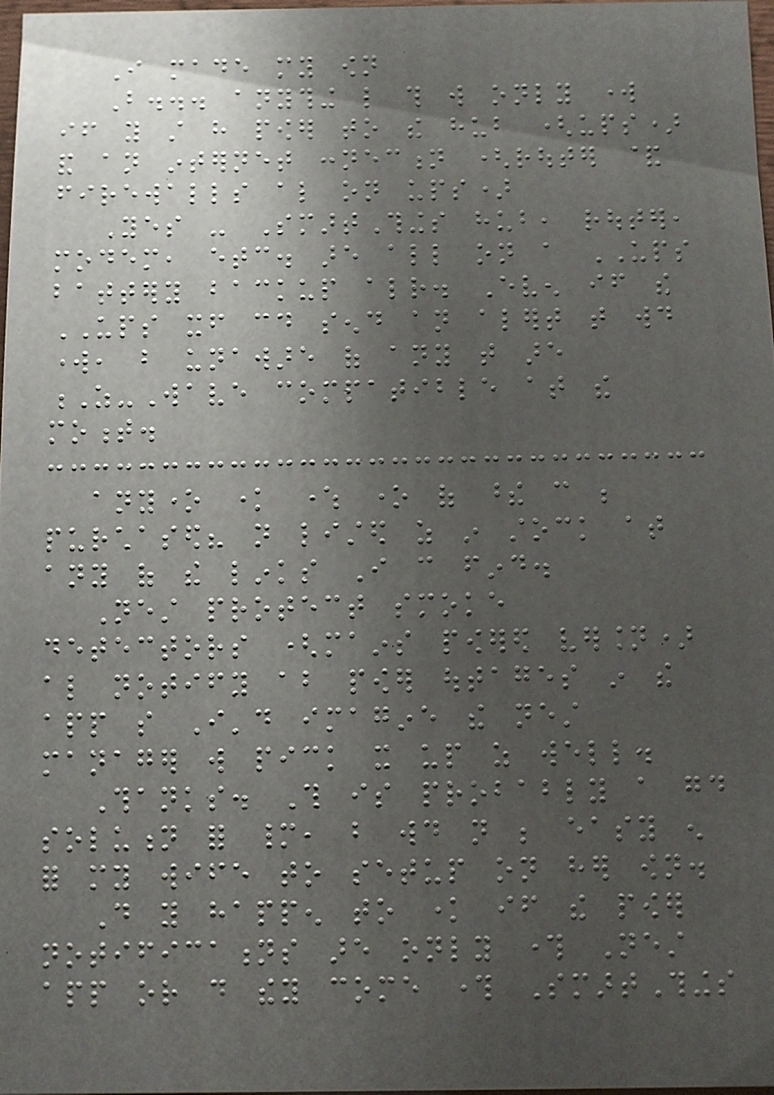I made my own
But... anything like this will only work
if you still have power to the hub (ups)
and an internet connection (router &
firewalls also on ups)
Yes - SmartThings hub, router,
modem, etc. are all on a UPS
battery backup already. Even if the
UPS itself could send an alert that would
work, but unaware of any that are
Z-Wave compatible at the
moment.
anyone know where one of these can be
purchased? not listed as in stock at
any of the links I can find.
Nest protect smoke
detectors (mains powered version)
also notify about power outages in the
app so I'd imagine the nest
manager will pick it up as well.
Thanks. This is probably a good
solution for many, but would not be easy enough
for my wife to setup on her own.
Do you happen to know if the power
notifications are only through Nest
app or do they come through SmartThings
